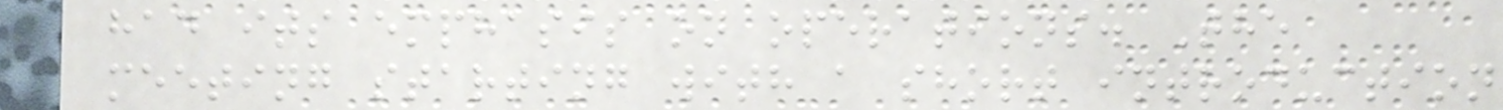had its emphasis on operations. The
meeting starting with a short introduction
